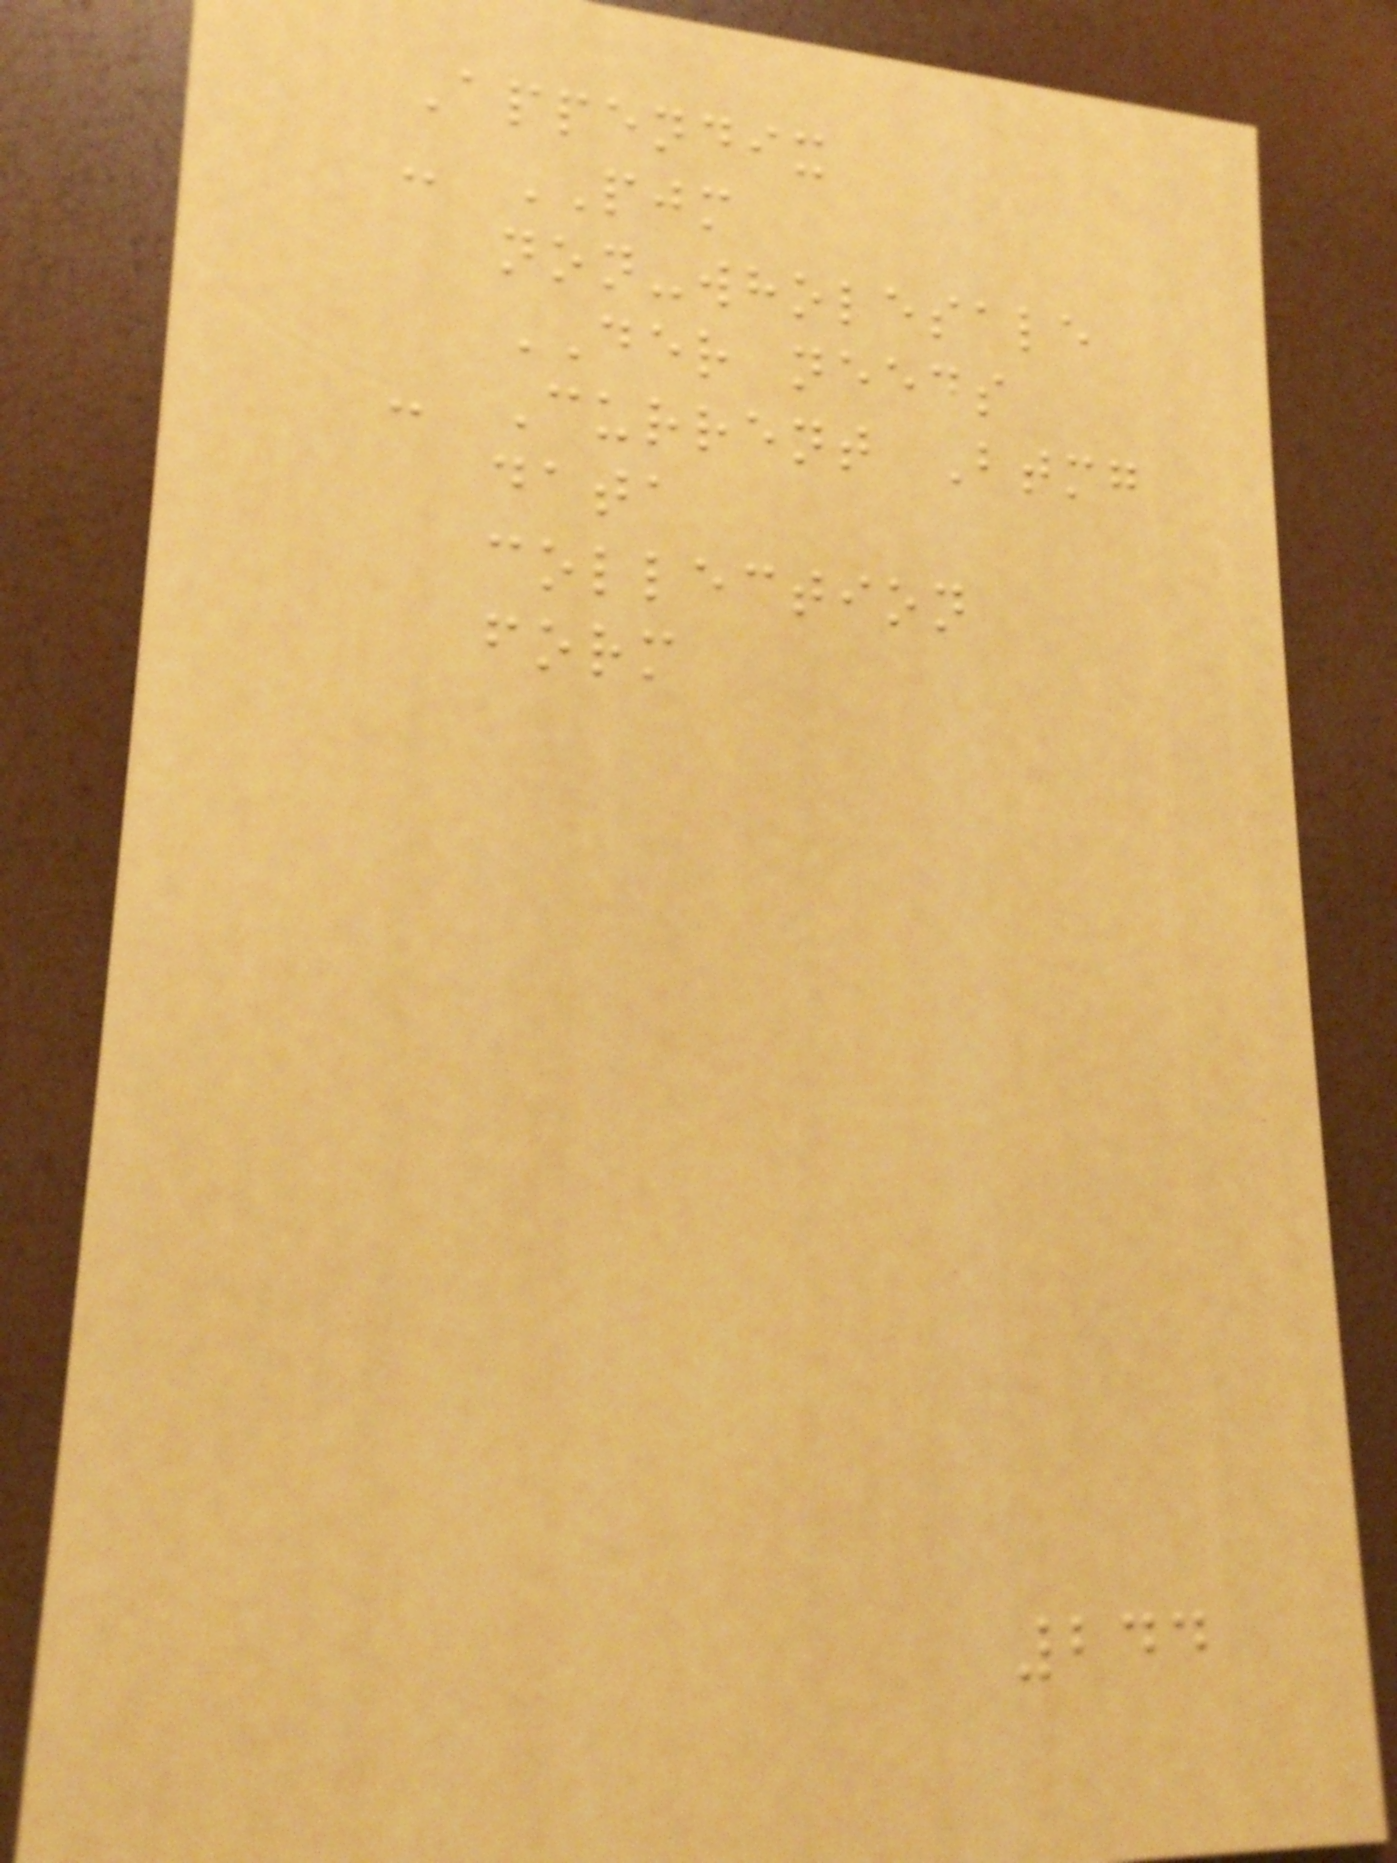Appendix
- PJM
non-wholesale
DER needs
- Current Btmg
data
collection
form
244
